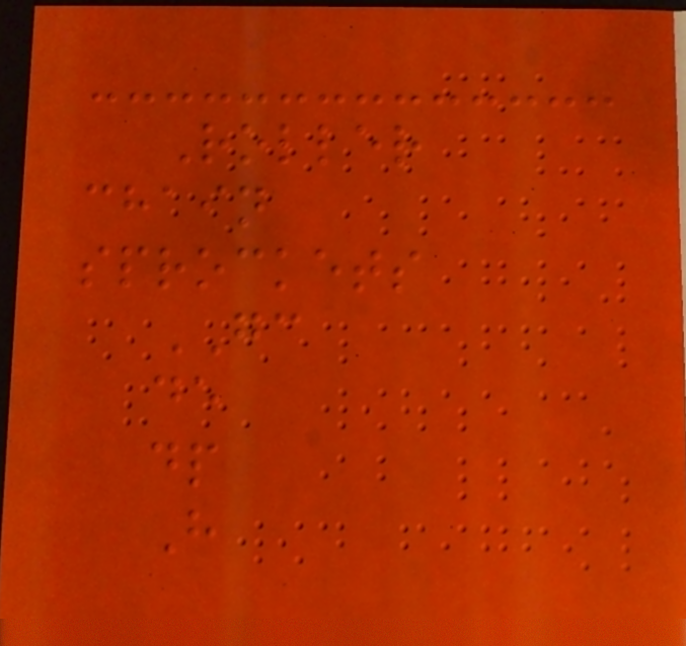Roller
chain
sprockets
GC
de
dp
H
